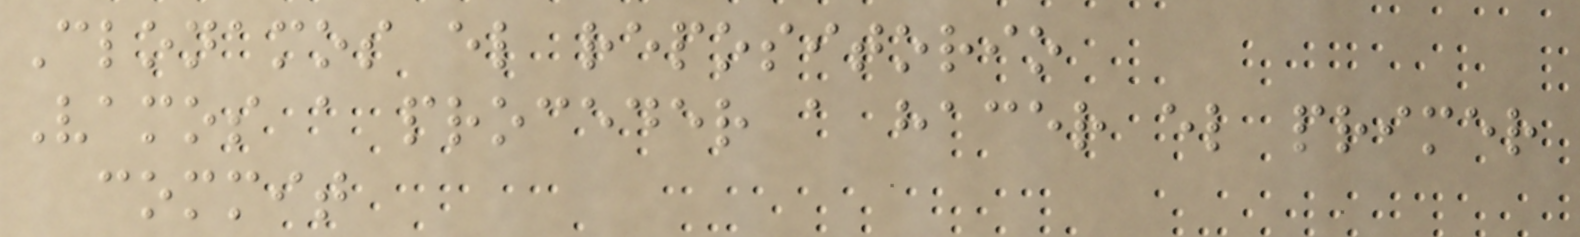Clonamos el repositorio
Vamos a proceder a hacer el primer
commit
